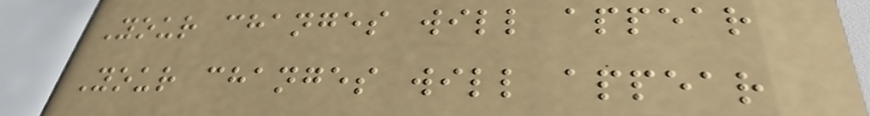Your changes will appear
Your changes will appear
